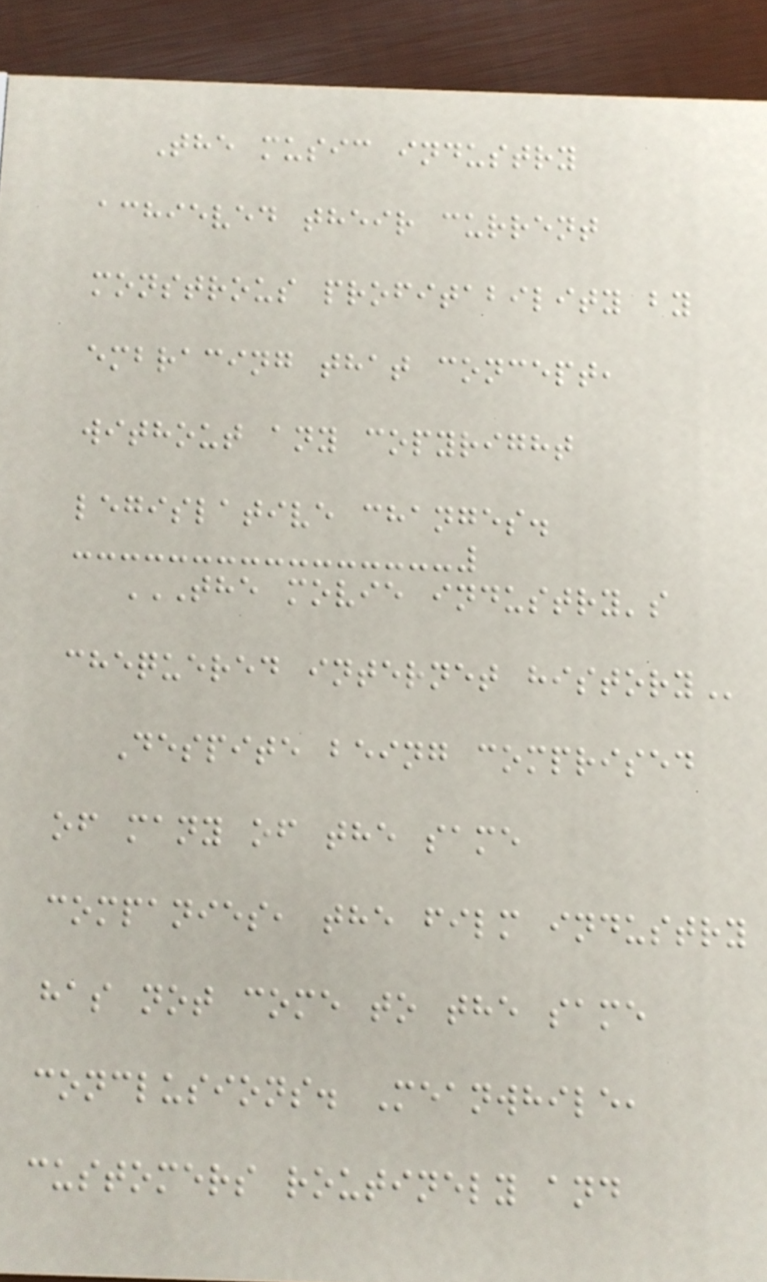The music industry
achieved their current
monstrous profitability by
embracing that concept,
without any copyright
legislative changes.
THE MOVIE INDUSTRY'S
CHEQUERED INTERNET HISTORY
Despite being comprised
of many of the same
companies, the film industry
has not come to the same
conclusions. Meanwhile,
customers routinely and
